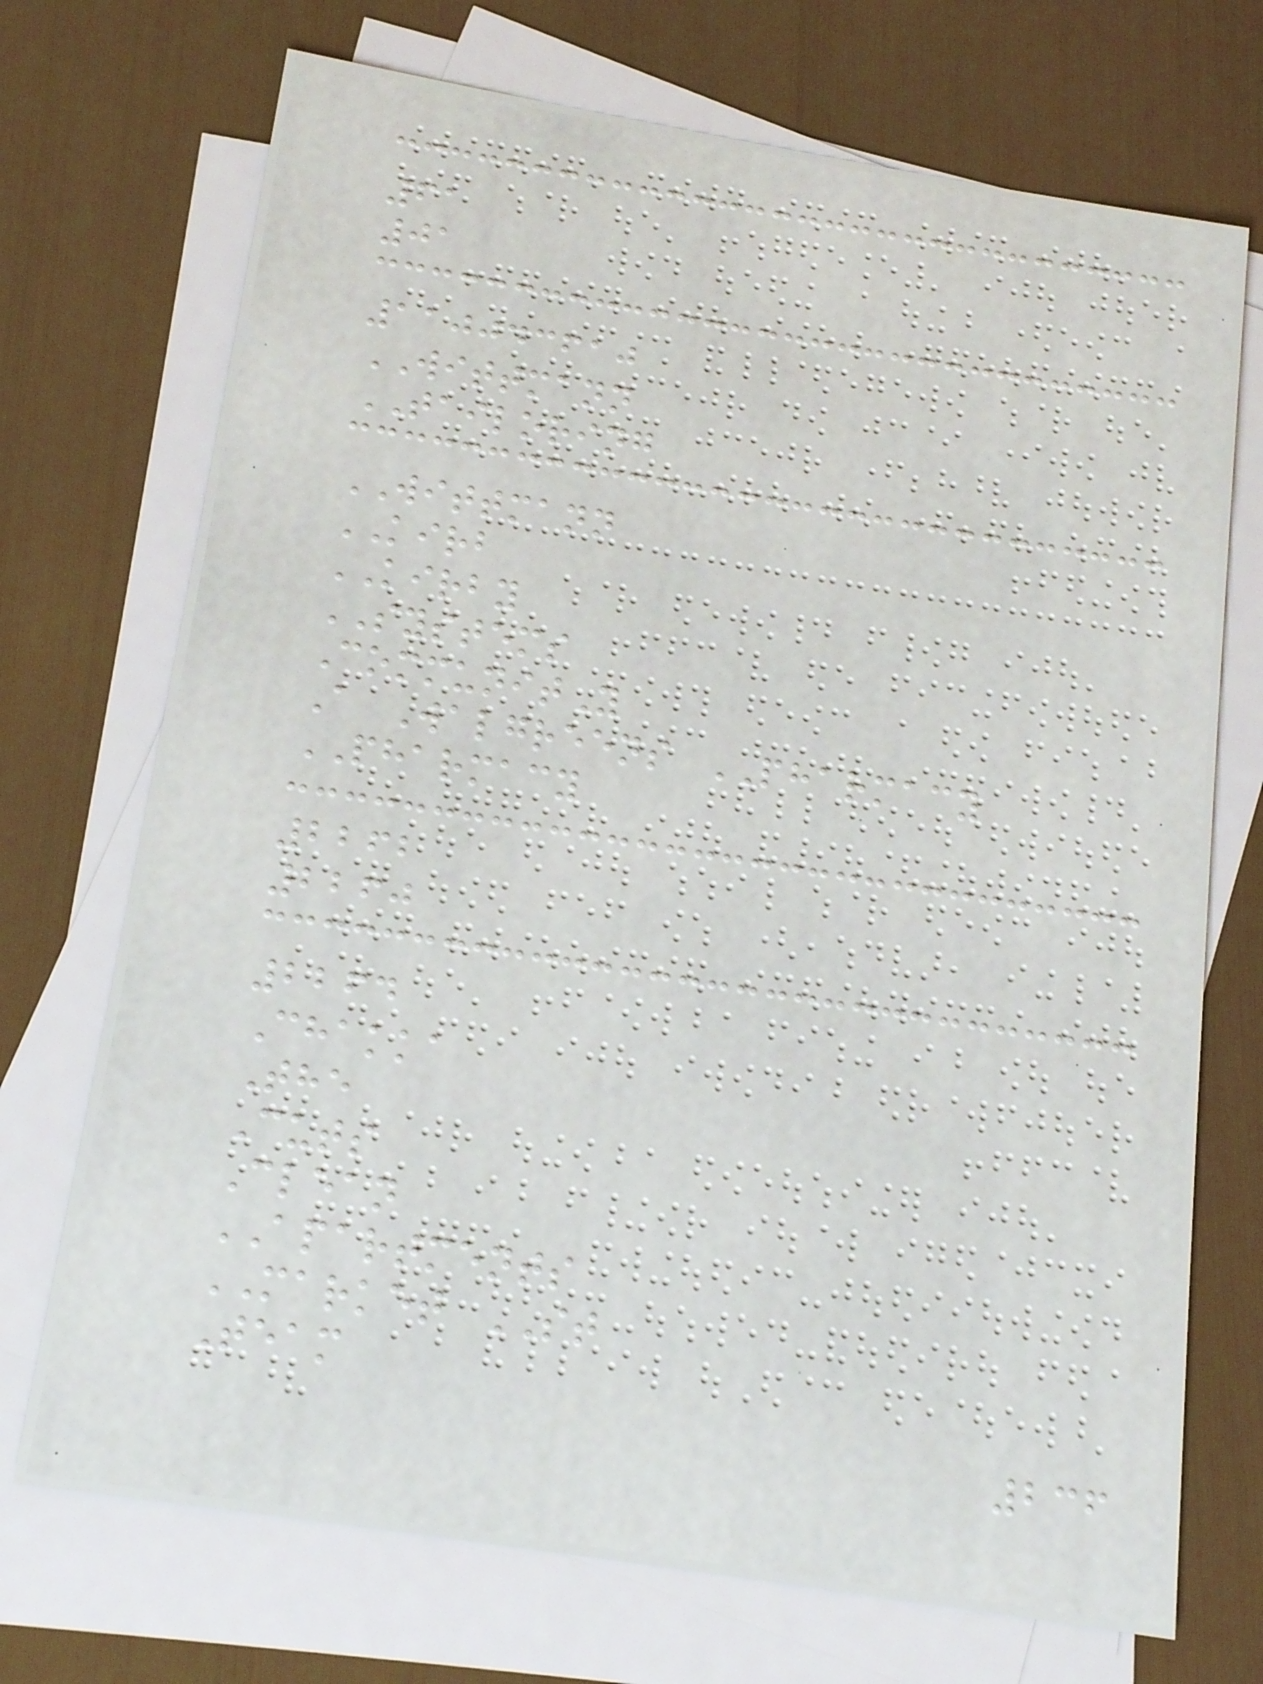61
01
110043610
WITTMANN
TAILORING
WITTMANN
KIRB
KIRBY
SYSTEMS
CommunitY
A Walgreens PHARMACY
PHARMACY
2262
2260
2264
Chakka
The
Cuts
Clean
APARTMENTS
MARKET ST
Team
236
